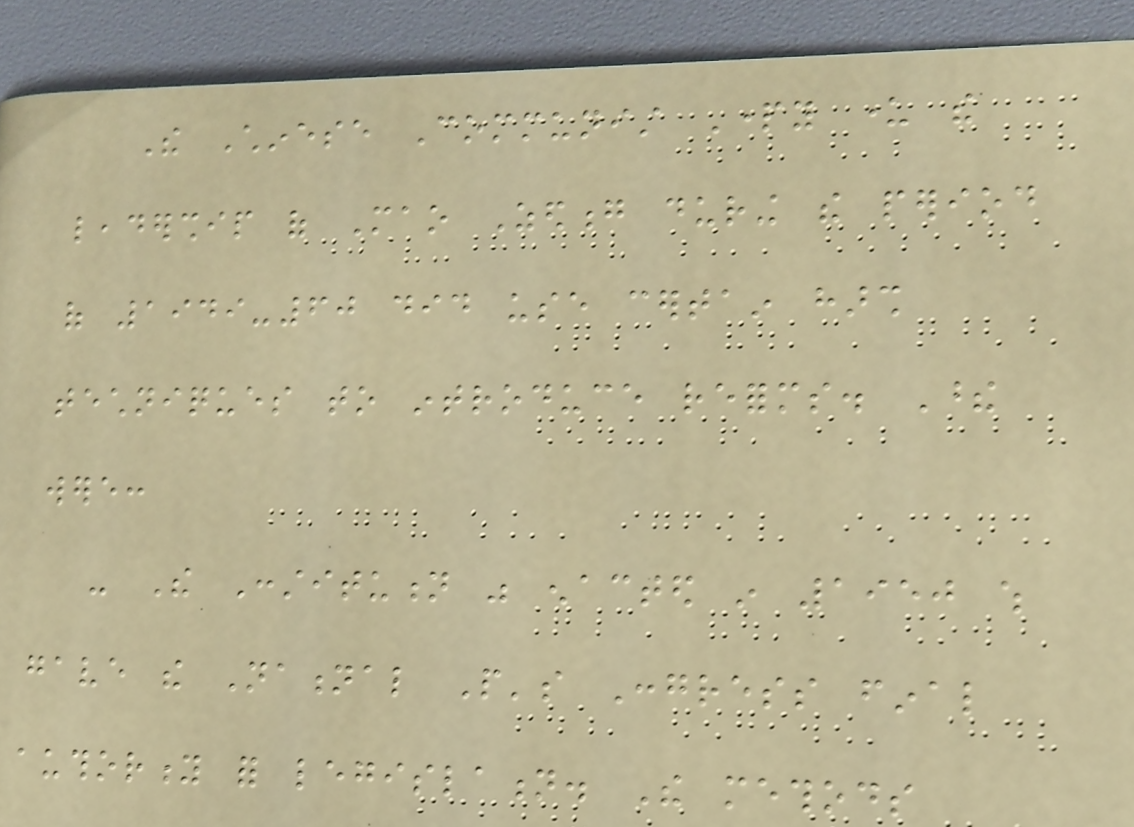The Chinese Communist Party under the
leadership of Mao Zedong during the period
of 1949-60 did use certain harsh
techniques to introduce reforms. These
were:
- The Constitution was enacted in 1950 which
gave the National People's Congress final
authority for legislation. The methods
